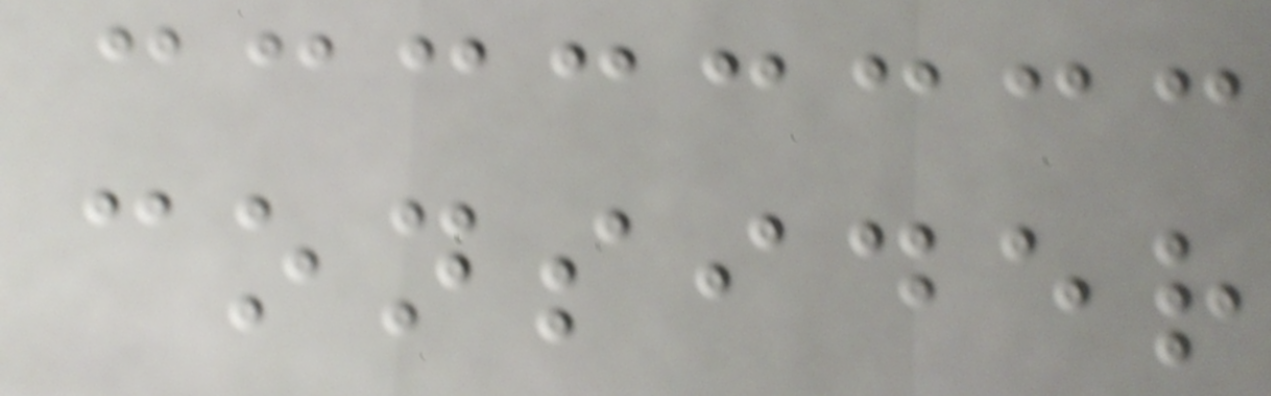consider
